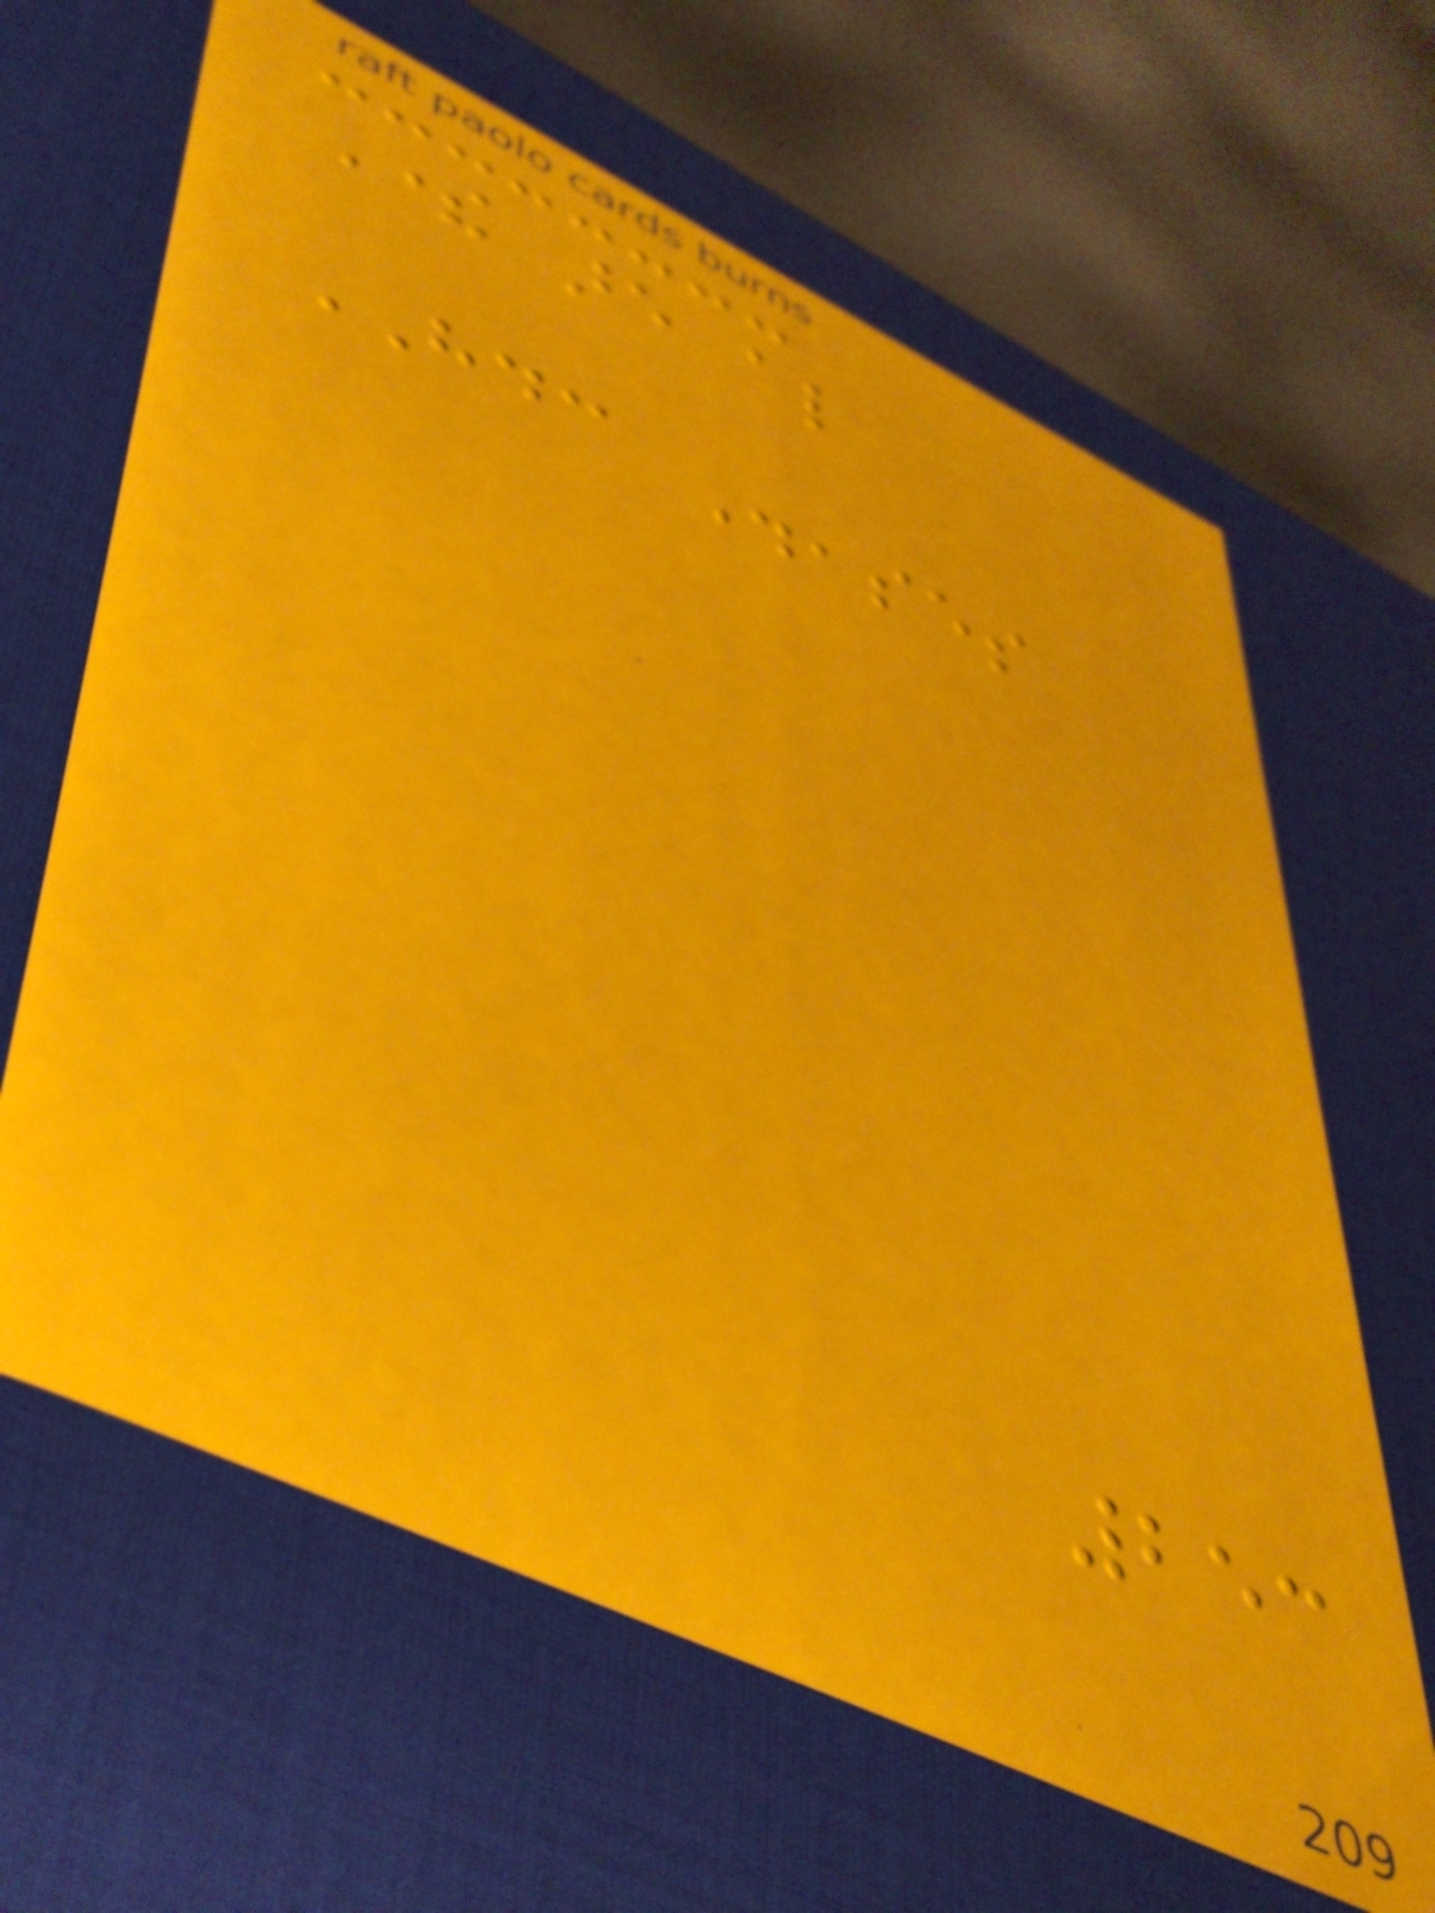There are also
HDC Diseases
253
